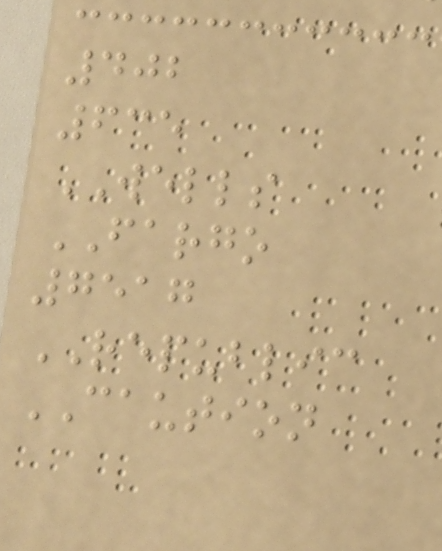402
635
WELLS
FARGO
7517
REPUBLIC
CAUTION
